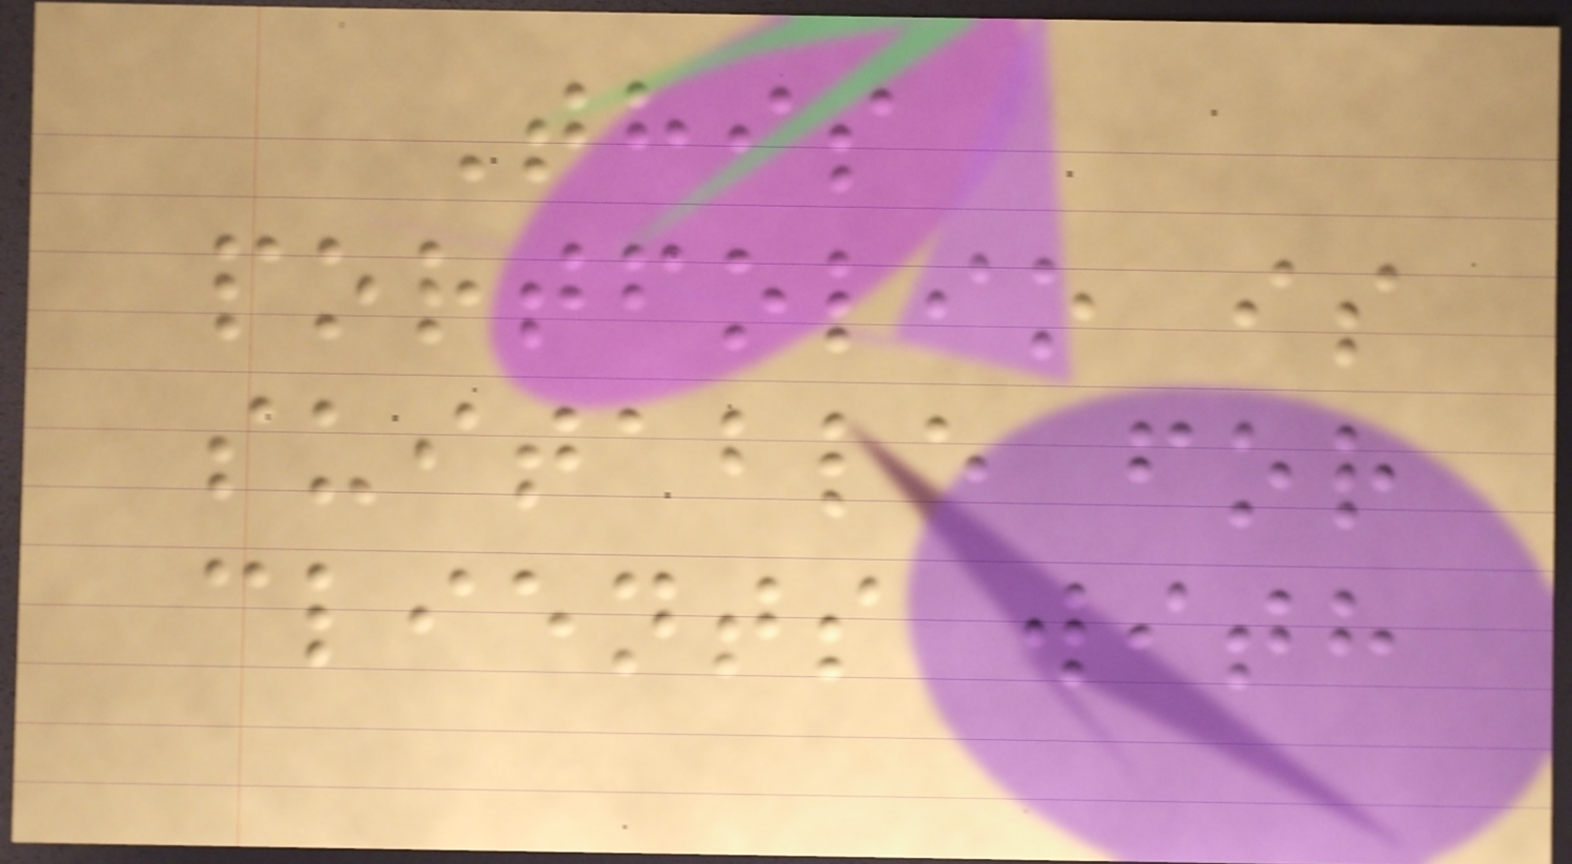This
portfolio is
suitable for
clients with
